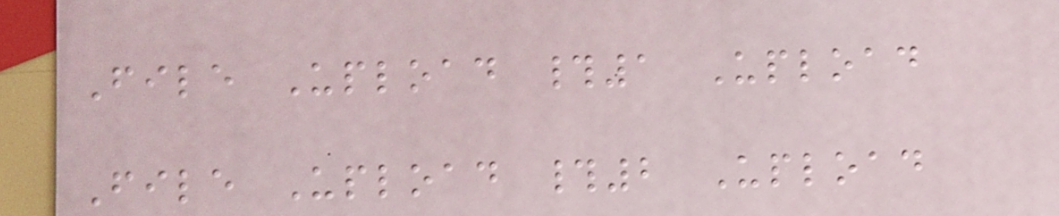File Upload #1 Upload
File Upload #2 Upload
